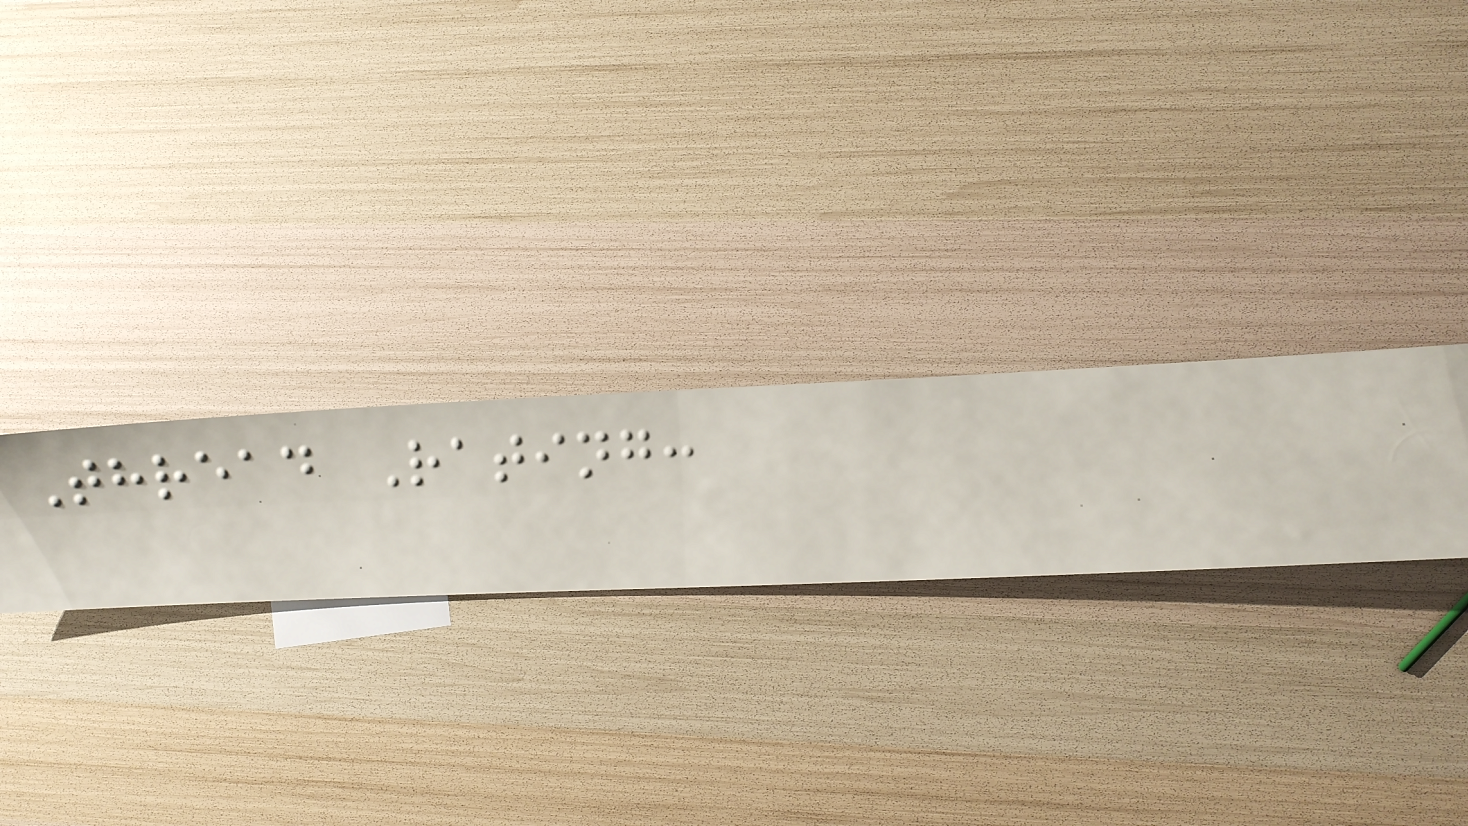Thread Rating:
